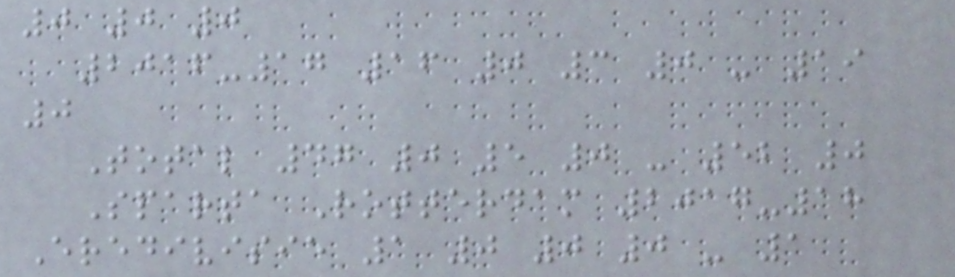0 0 0
2016-17 16 0 3 0 - 19
0
Total 47 0 5 0 - 52 0
Sparta Rotterdam 2017-18
Eredivisie 1 0 0 0 - 1
